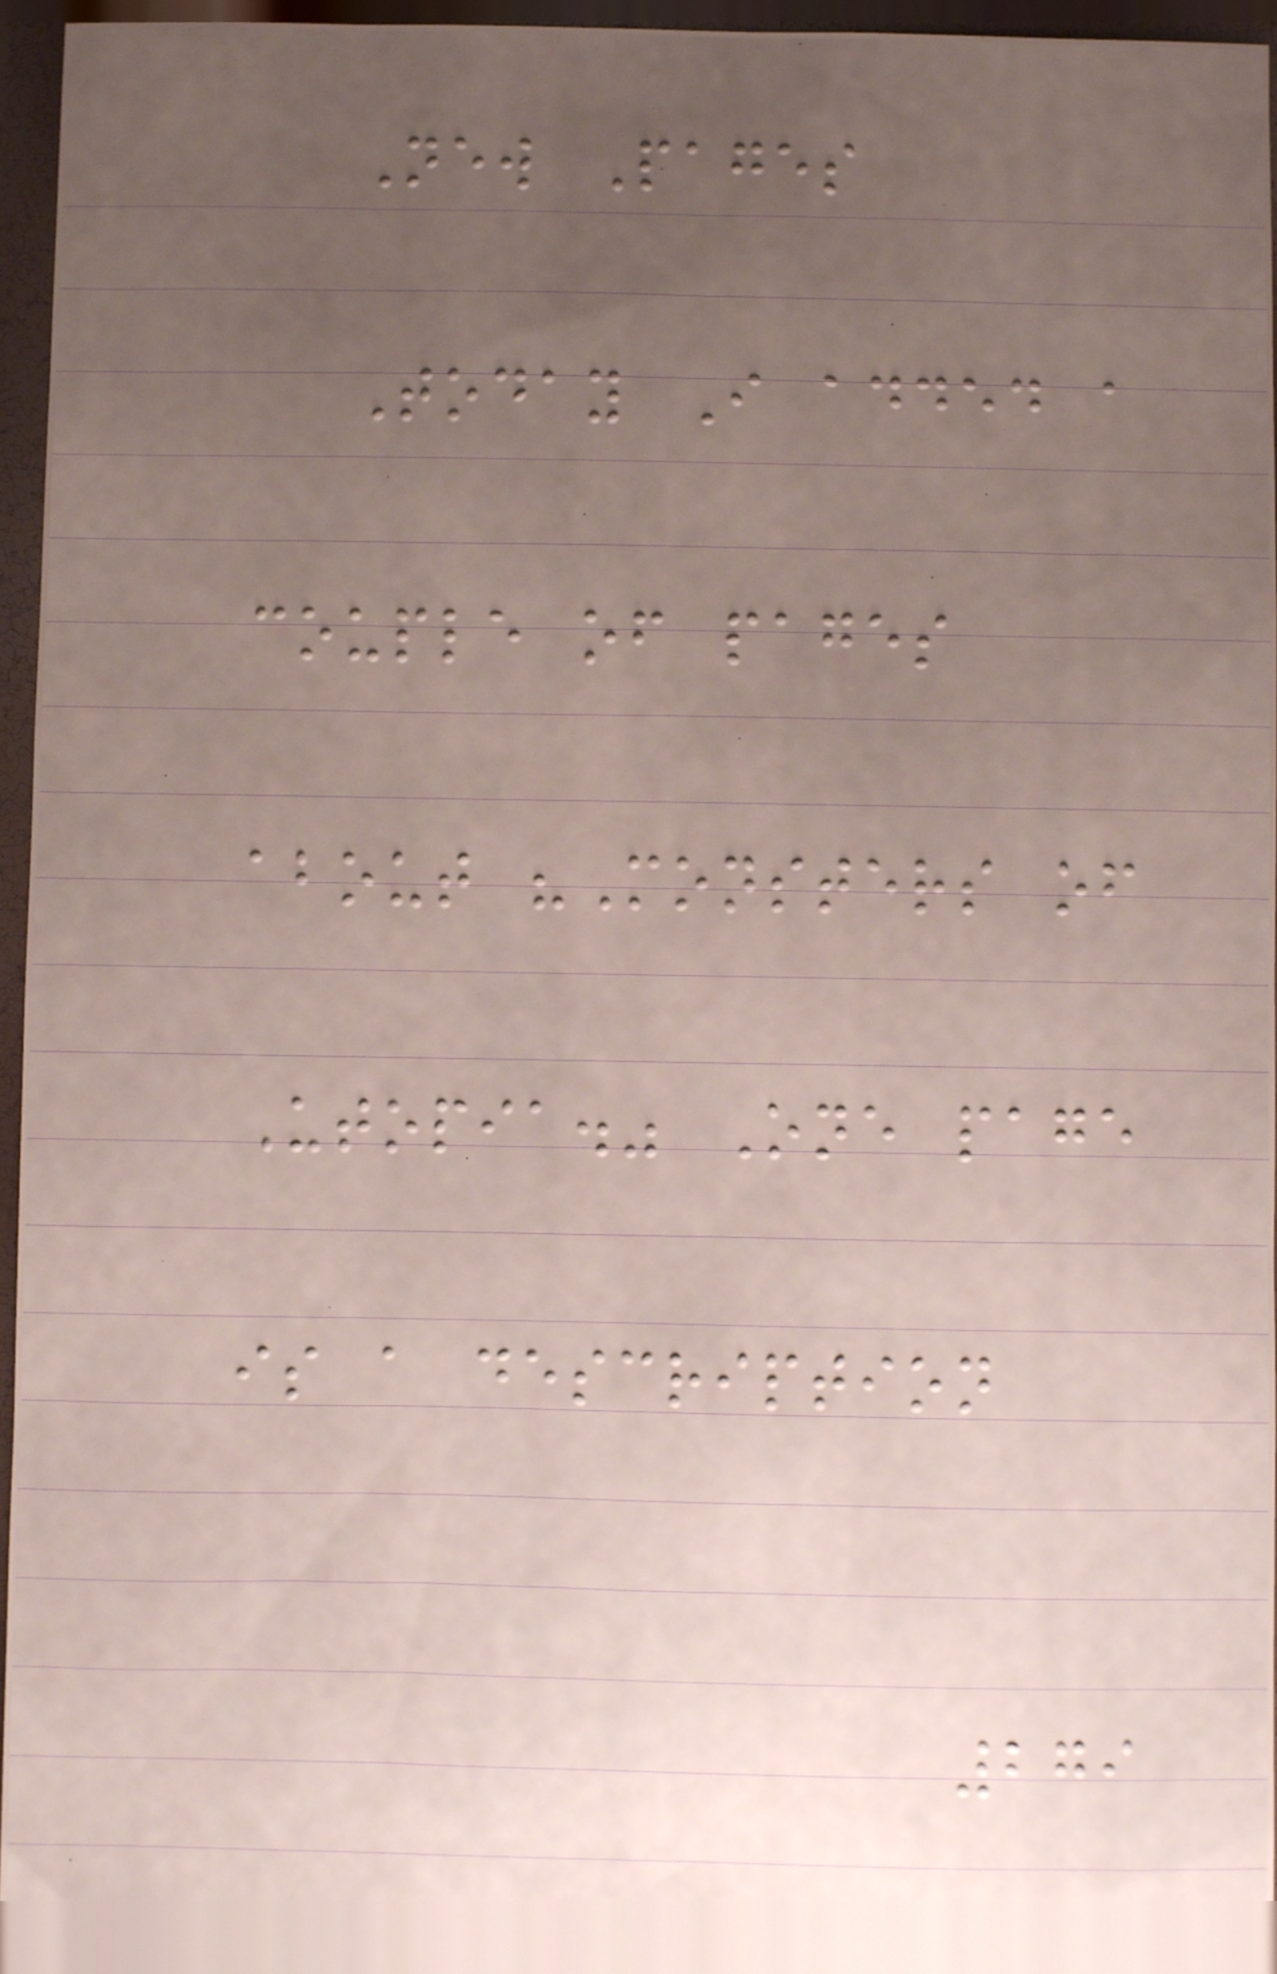New Pages
Today I added a
couple of pages
about "Monsters of
Utopia." One page
is a description
279
